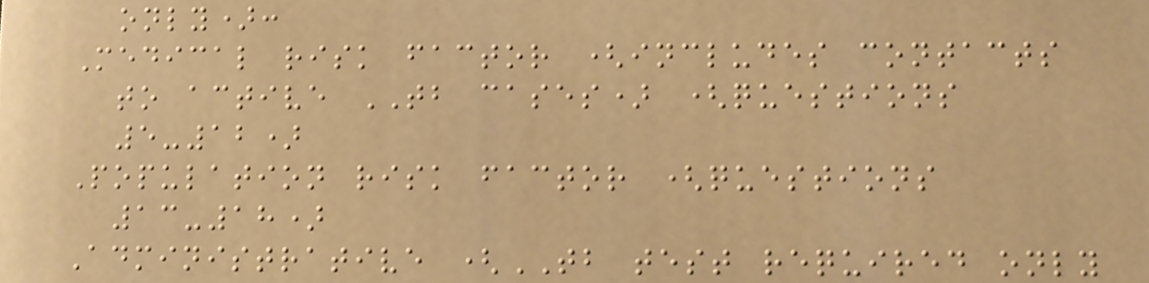only):
Medical risk factor (includes contacts
to active TB cases) (questions
5-12)
Population risk factor (questions
13-18)
Administrative (TB test required only
